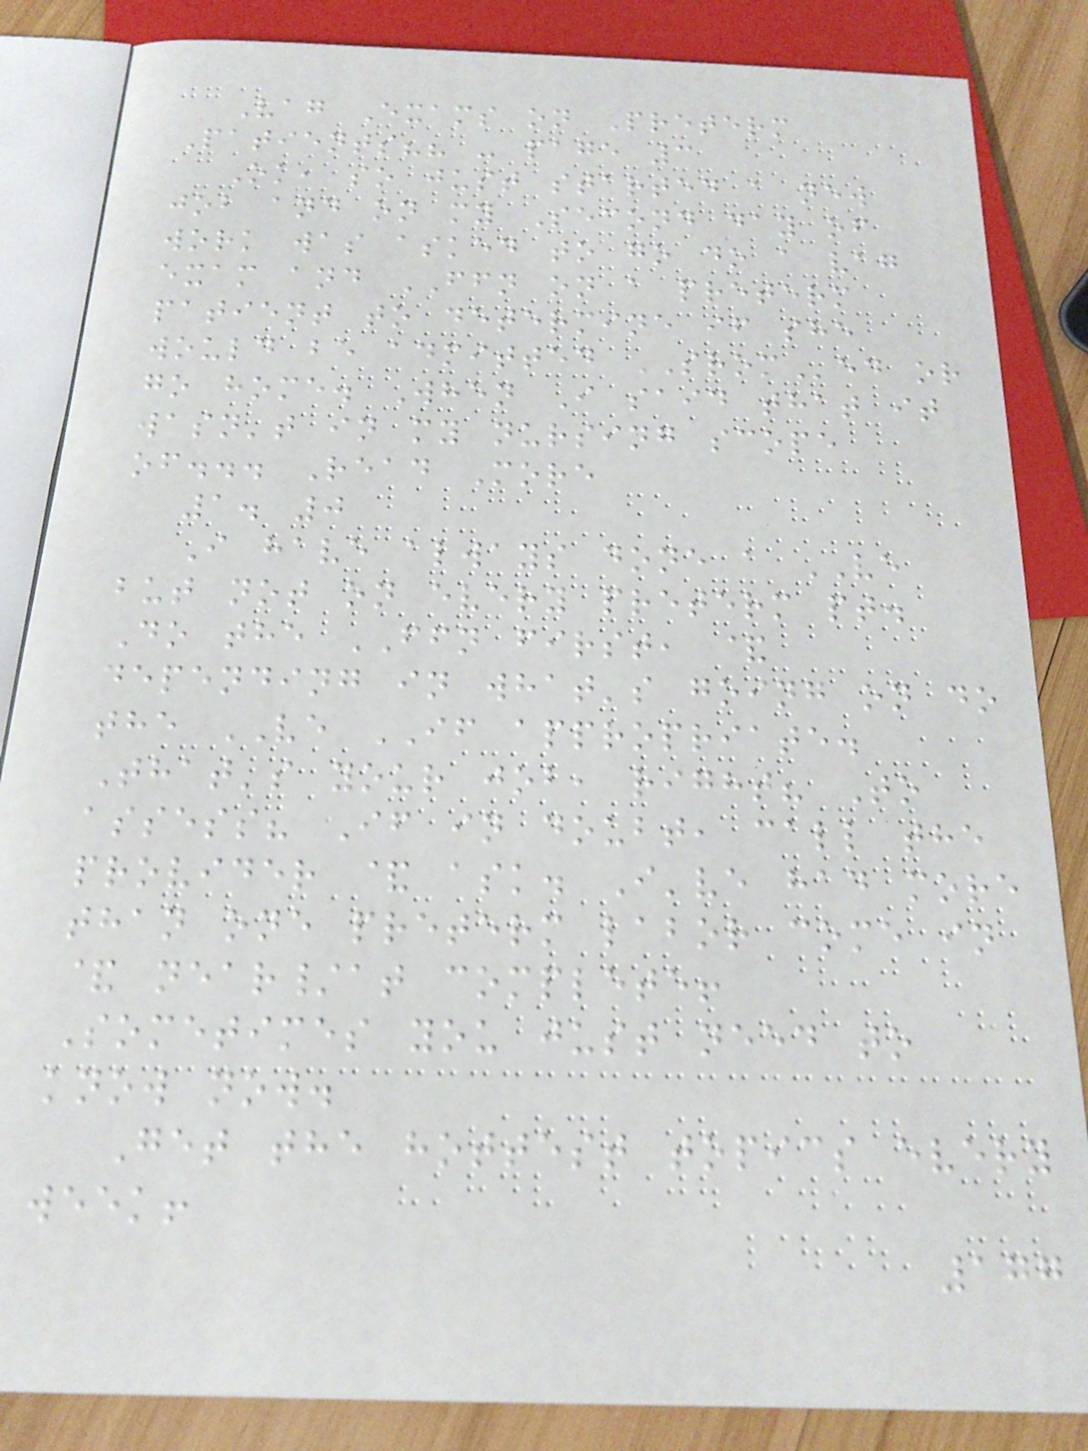Vag Exams on Preterm
Patients?? - page 3
Ok, so just started a new
job and on my Second day of
work was asked to go do a vag
exam and FFN on a preterm
patient to determine if she
would be admitted SROMed or
go home. When I said that it
wasn't in my nursing scope
of... Read More
1. 0
I have always done a VE
but not on every preterm pt.
Do the FFN first, &
depending in what's going on do
the VE IF appropriate.
That's your job, right? To
assess? If in doubt, call the
provider & ask. I've had more
than one preterm labor come in
& near/at complete!
Sometimes you just need to
know now.
Get the hottest topics every
week!
177
